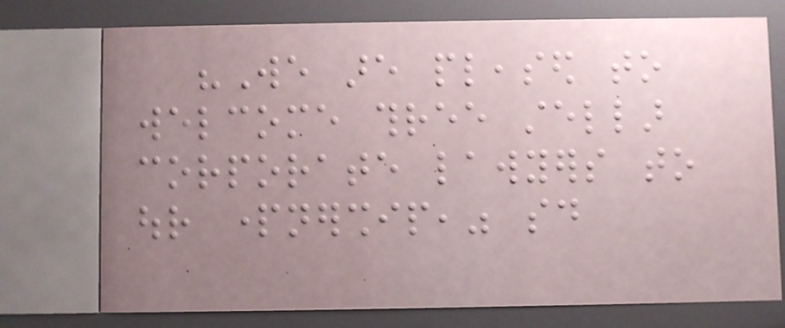"We are pleased to
welcome three stellar
corporate lawyers to
our partnership," said
